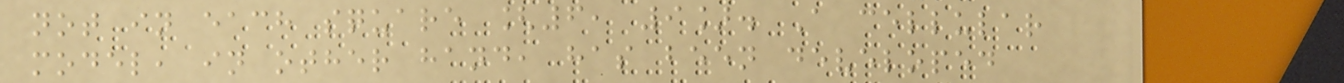not in each square [6, 9]. A cellular
model, in other hand, has been developed
